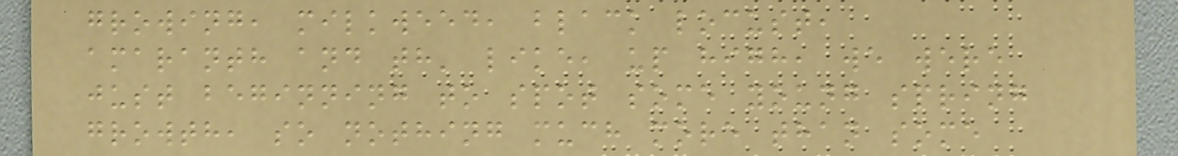growing, milkweed, black locust,
amaranth and th' like, up high, we were
just beginning to spot some young spring
growth, so nothing much more than some
